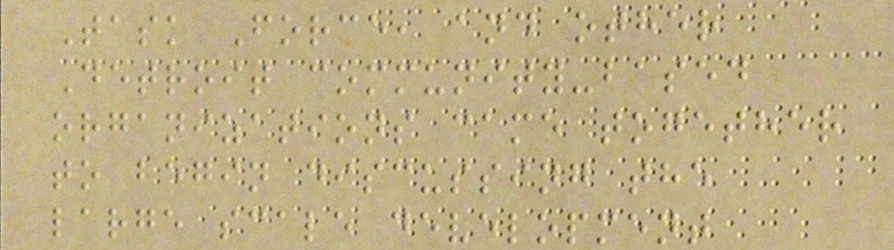Task Force, and other
Detroit community-based
organizations came together
to begin discussing the
large scale development
